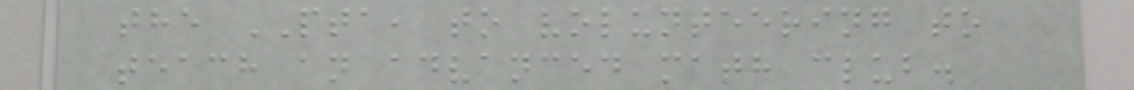the PTA, to volunteering to
teach an advanced math club.
